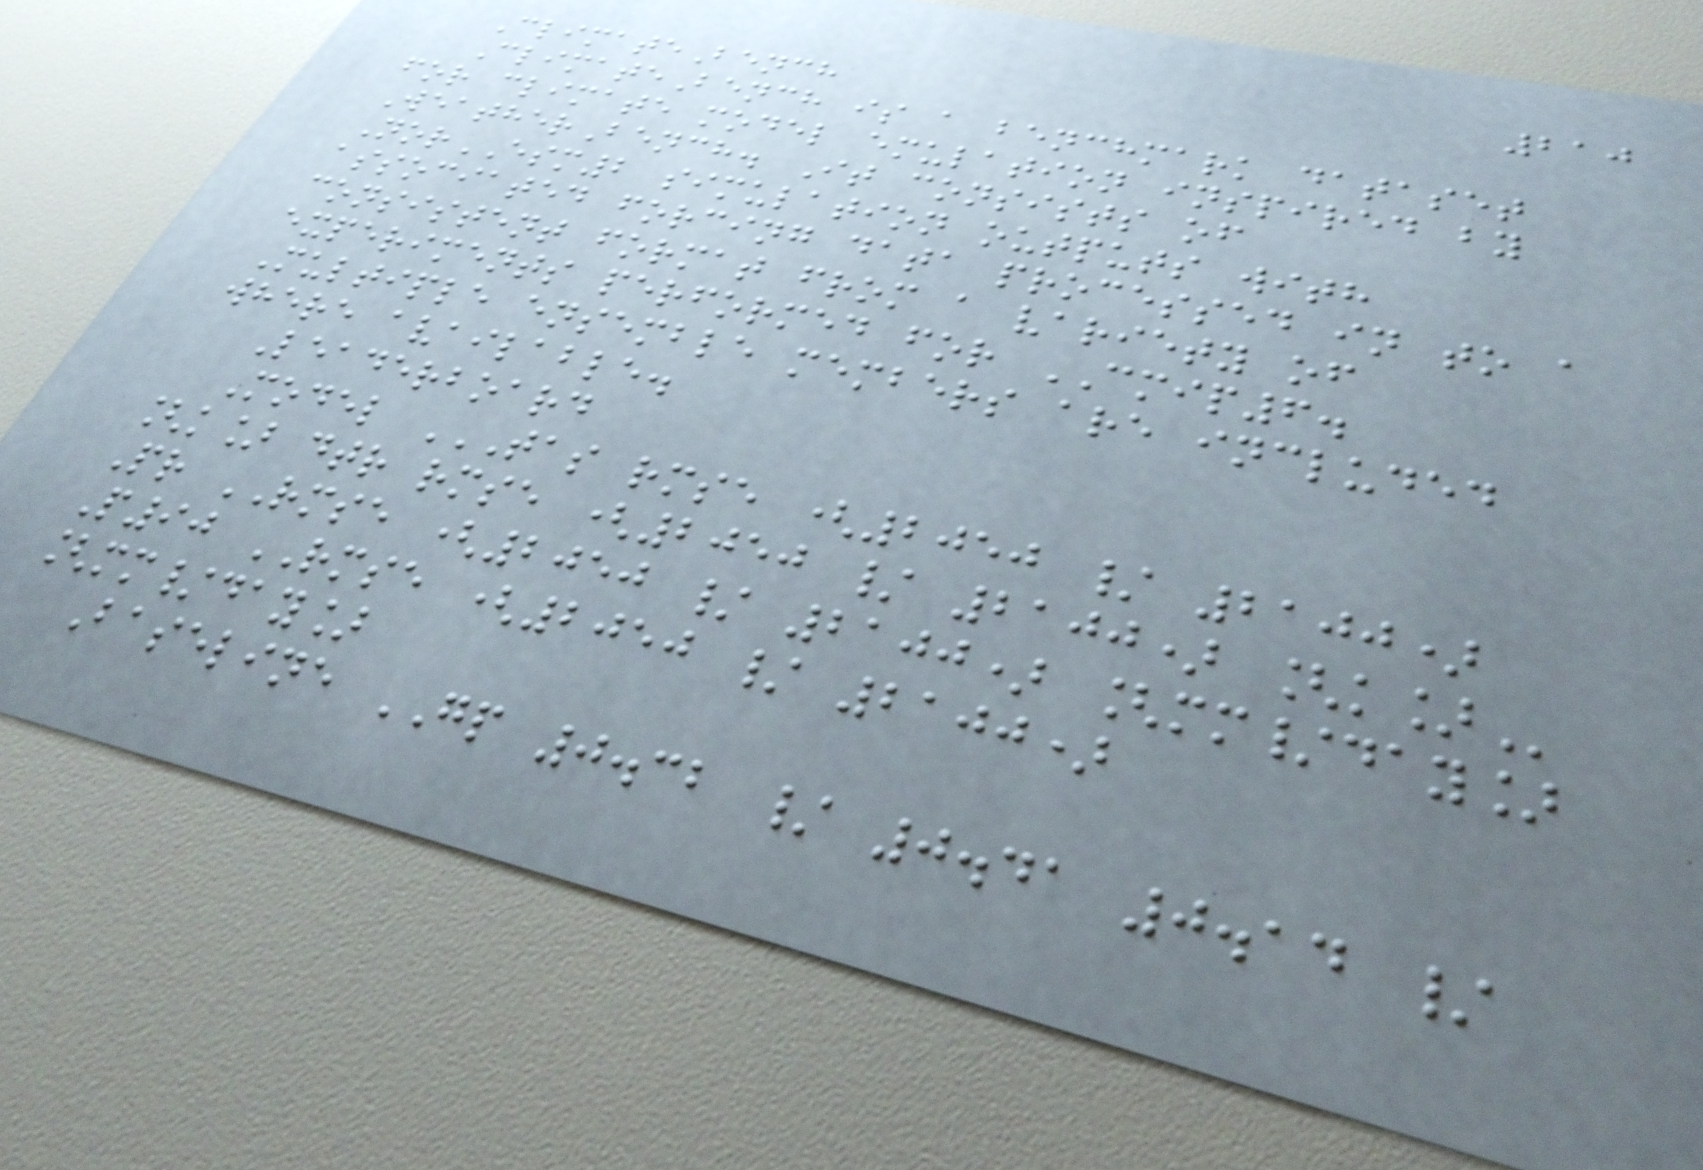210
ClimateBench
ClimateBench is a benchmark dataset
for climate model emulation inspired by
WeatherBench. It consists of
NorESM2 simulation outputs with
associated forcing data processed in to a
consistent format from a variety of
experiments performed for CMIP6.
Multiple ensemble members are included
where available.
Leaderboard
Model TAS RMSE (2050 / 2100)
[K] DTR RMSE (2050 / 2100) [K]
Pr RMSE (2050 / 2100) [mm/day]
P90 RMSE (2050 / 2100)
[mm/day]
Baseline GP 0.32 / 0.41 0.14 /
